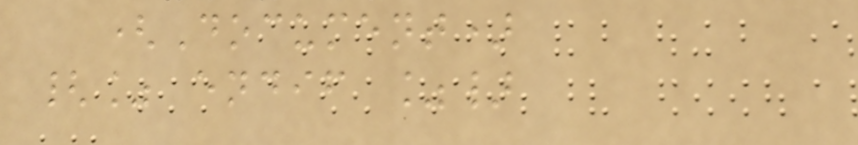(Document)
{% endif %}
